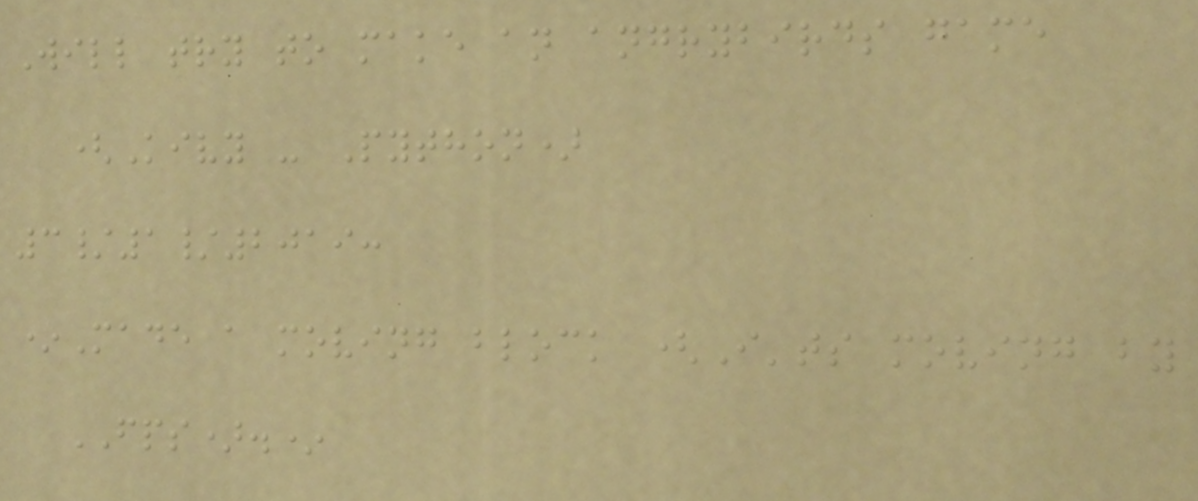Will try to make an angrybirds game
(Kivy - Python)
3/1/2019:
*Made a moving block (I'ts moving by
FPS).*
